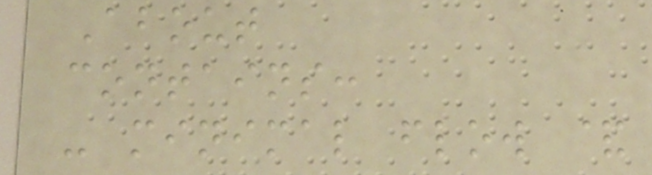About
contains:
- minimal flow &
